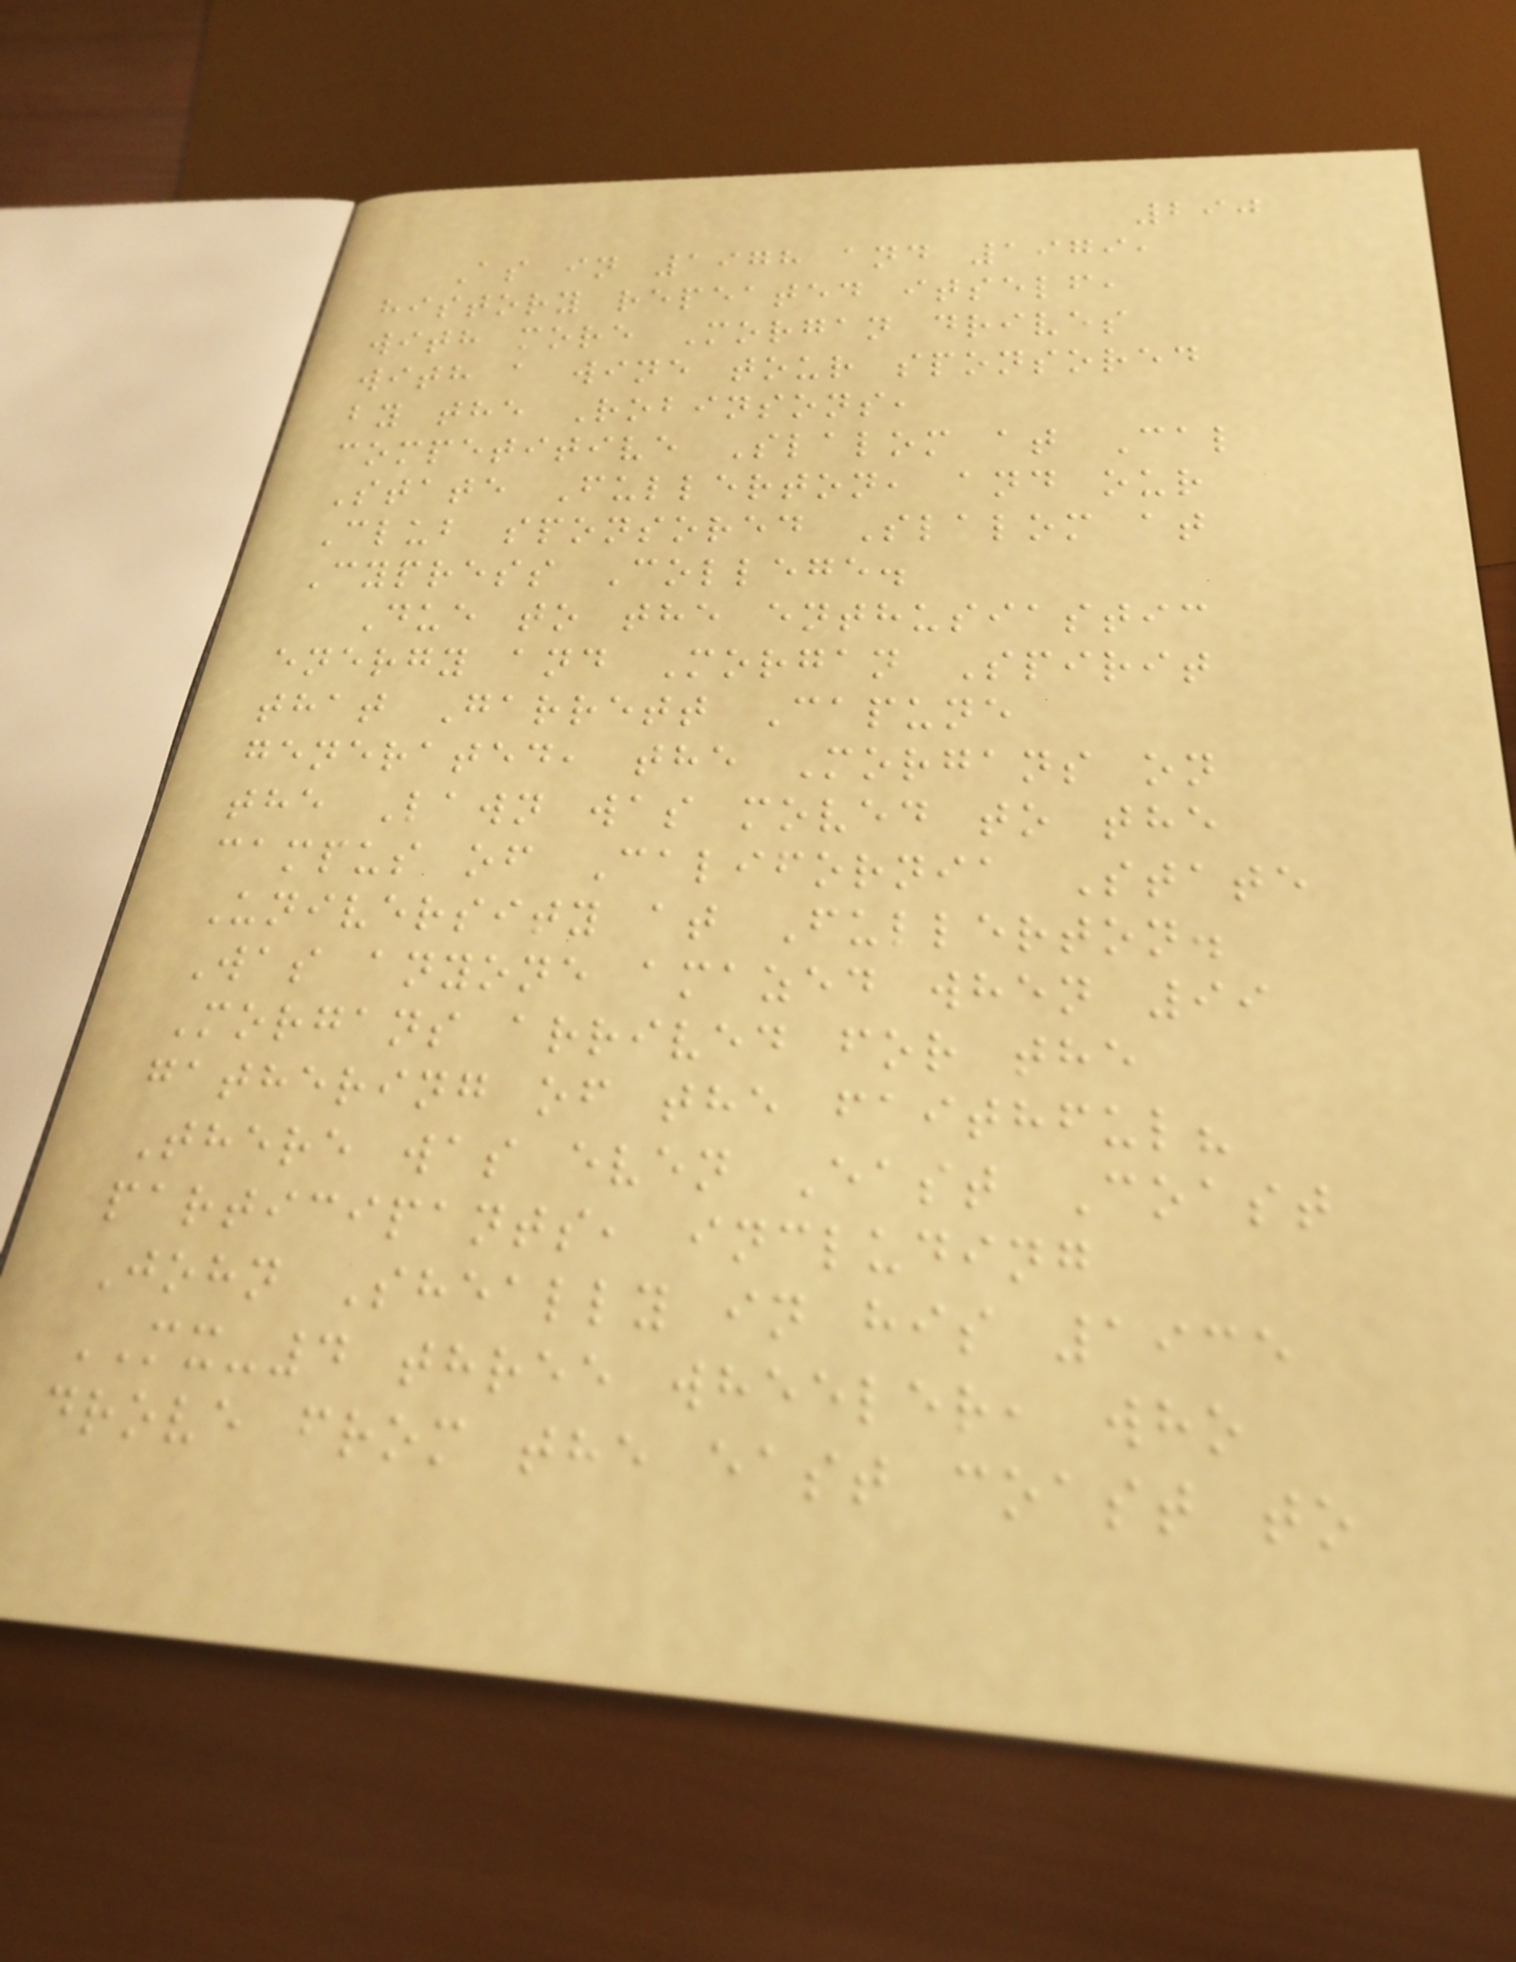290
As in 1978 and 1979,
history repeated itself,
with more Morgan drives
with a wine tour sponsored
by the Robinsons,
competitive Slalom at Cal
State Fullerton, and our
Club sponsored Slalom at
Cypress College.
Due to the enthusiastic
energy and Morgan Spirit
that Garrett Capune
generated, the Morgans on
the Lawn was moved to the
campus of California State
University at Fullerton.
Was anyone amazed when 99
Morgans arrived for the
gathering of the faithful?
There was even East Coast
participants, including
John Sheally in his 1935
MX-4 three wheeler, who
drove from the east coast to
